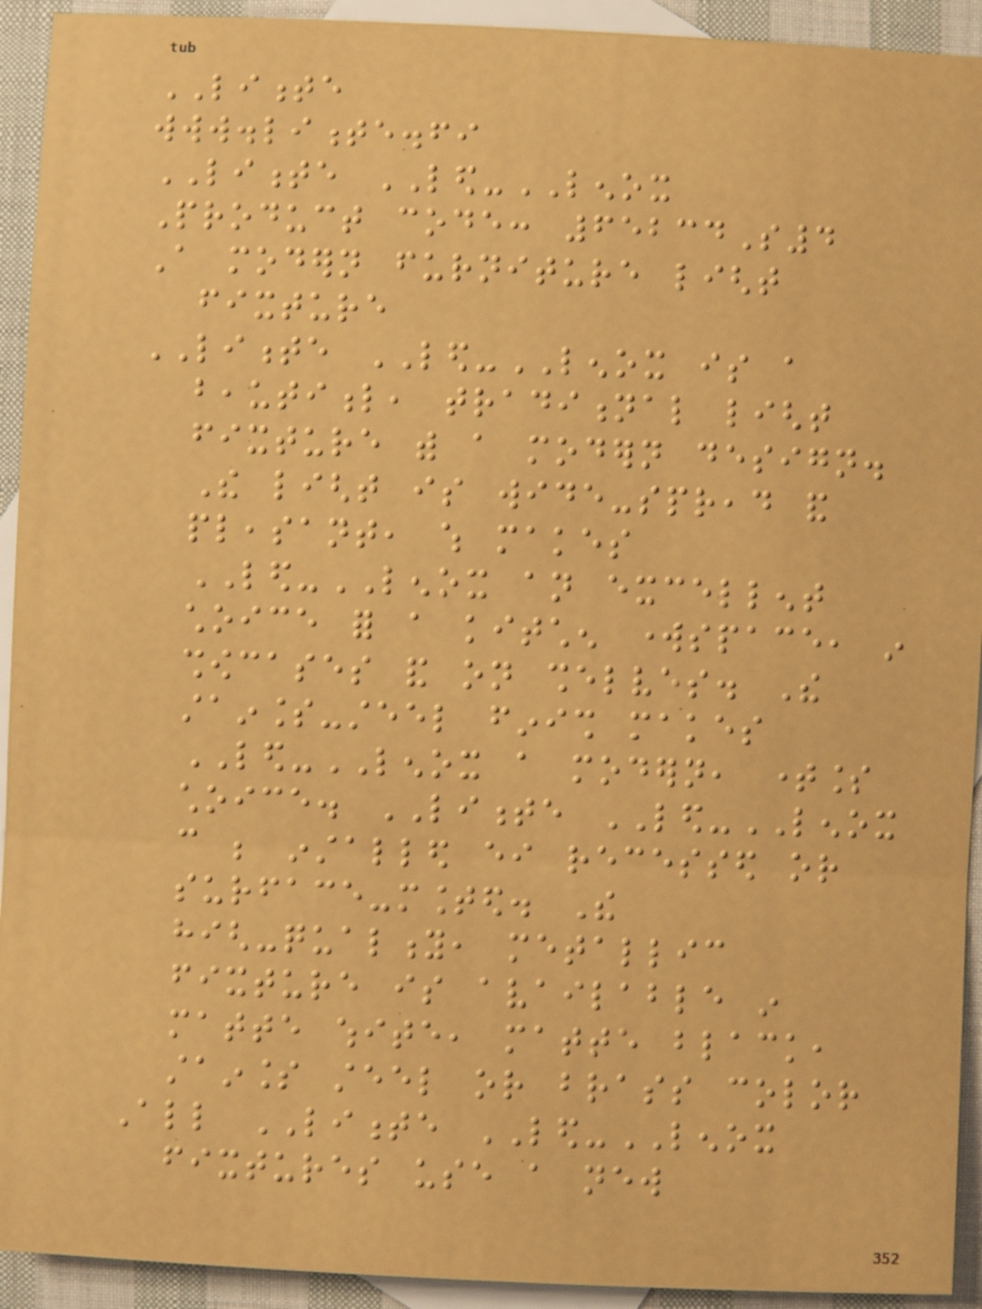LIMENTE
www.limente.fi
LIMENTE LED-LENOX
Product code: 65234S4
A modern furniture light
fixture
LIMENTE LED-LENOX is a
beautiful, traditional light
fixture with a modern design.
The light is wide-spread and
pleasant, which makes
LED-LENOX an excellent
choice for a kitchen workspace, in
showcases and on shelves. The
stainless-steel finish makes
LED-LENOX a modern, timeless
choice. LIMENTE LED-LENOX
can be installed either recessed or
surface-mounted. The
high-quality, metallic
fixture is available in
matte white, matte black,
stainless steel or brass color
All LIMENTE LED-LENOX
fixtures use a new
